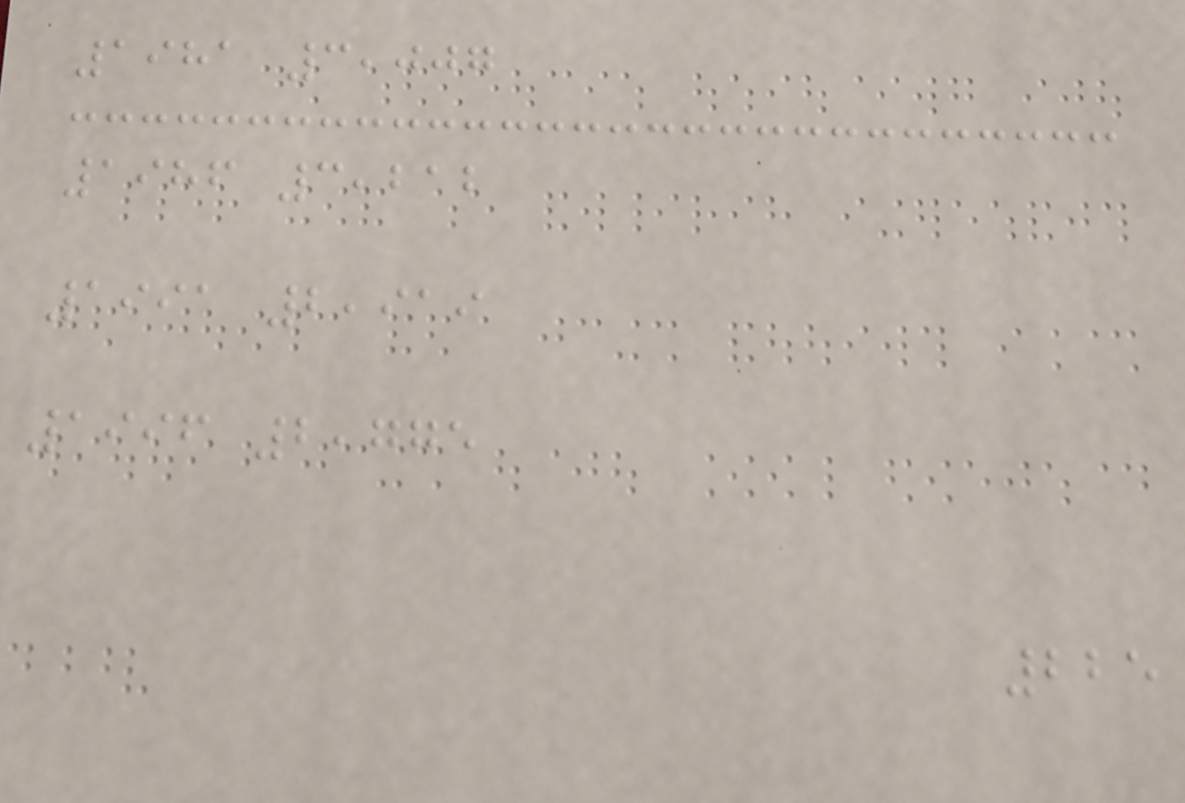1981 3,007
1986 3,212
1991 2,919
1996 2,775
225
